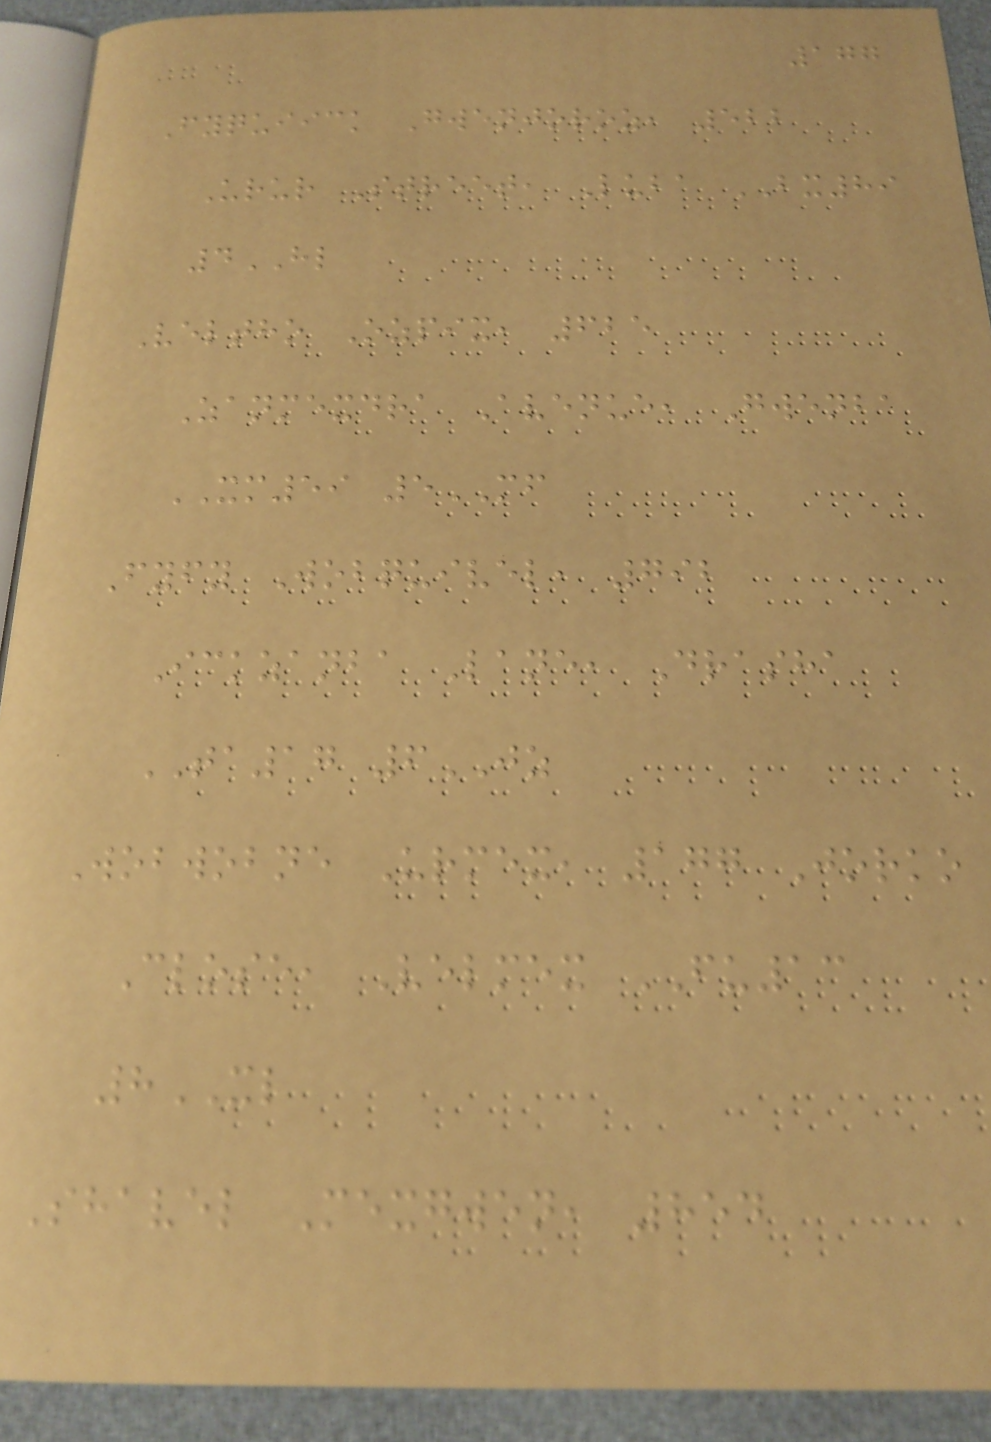177
Fyquiick Gwenjoroz, 522
Urur Street, Luba BX89
4HL
Veltho Ozpix, 625
Zanmexdra Avenue, Gwenba
XM59 5MF
Fyfy Wobquivel, 792
Ickzanba Lane, Drasha
TA17 6JZ
Wobwobne Urmex, 177 Jorko
Close, Velmex FU13
8XL
Shavel Mexgwen, 854
